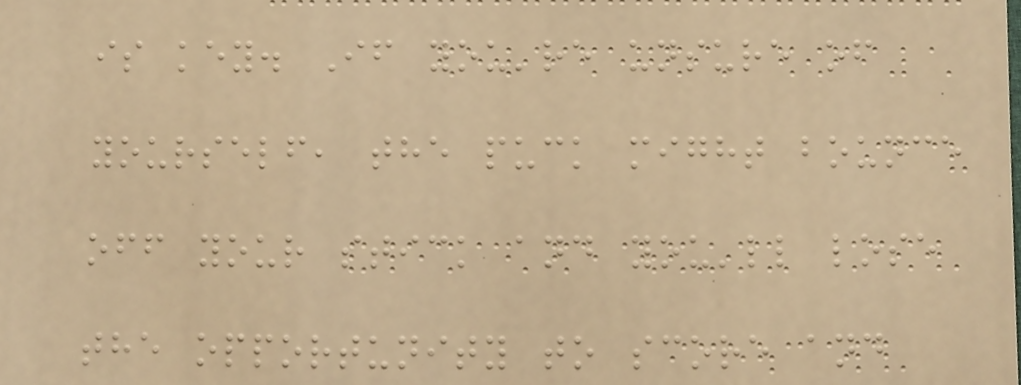is key. If you're unsure of
yourself, the puck might bounce
off your stick and you'll lose
the opportunity to score and
